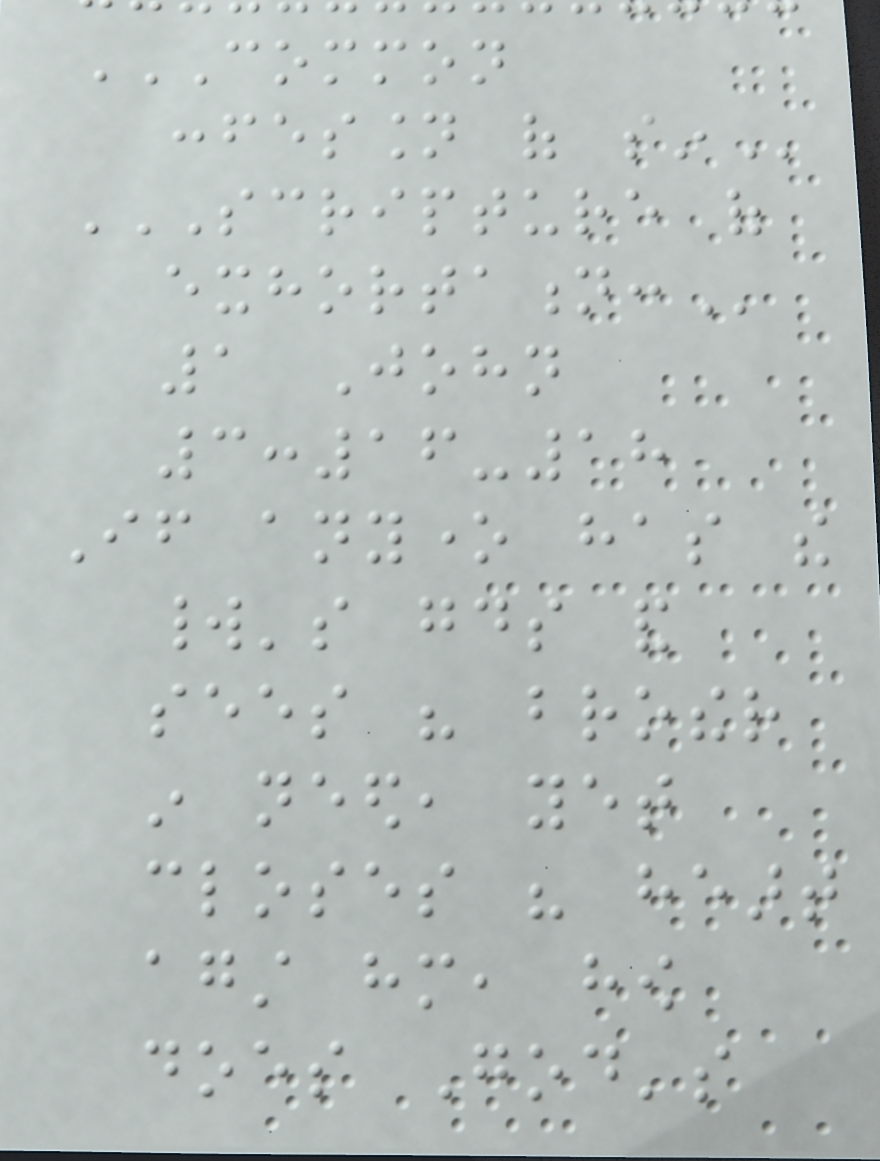COMMON
CONFESSION OF SIN
SCRIPTURE OF
EXHORTATION:
1 John
3:16-18
If anyone has the
world's goods and
sees his brother
in need, yet
closes his heart
against him, how
does God's
